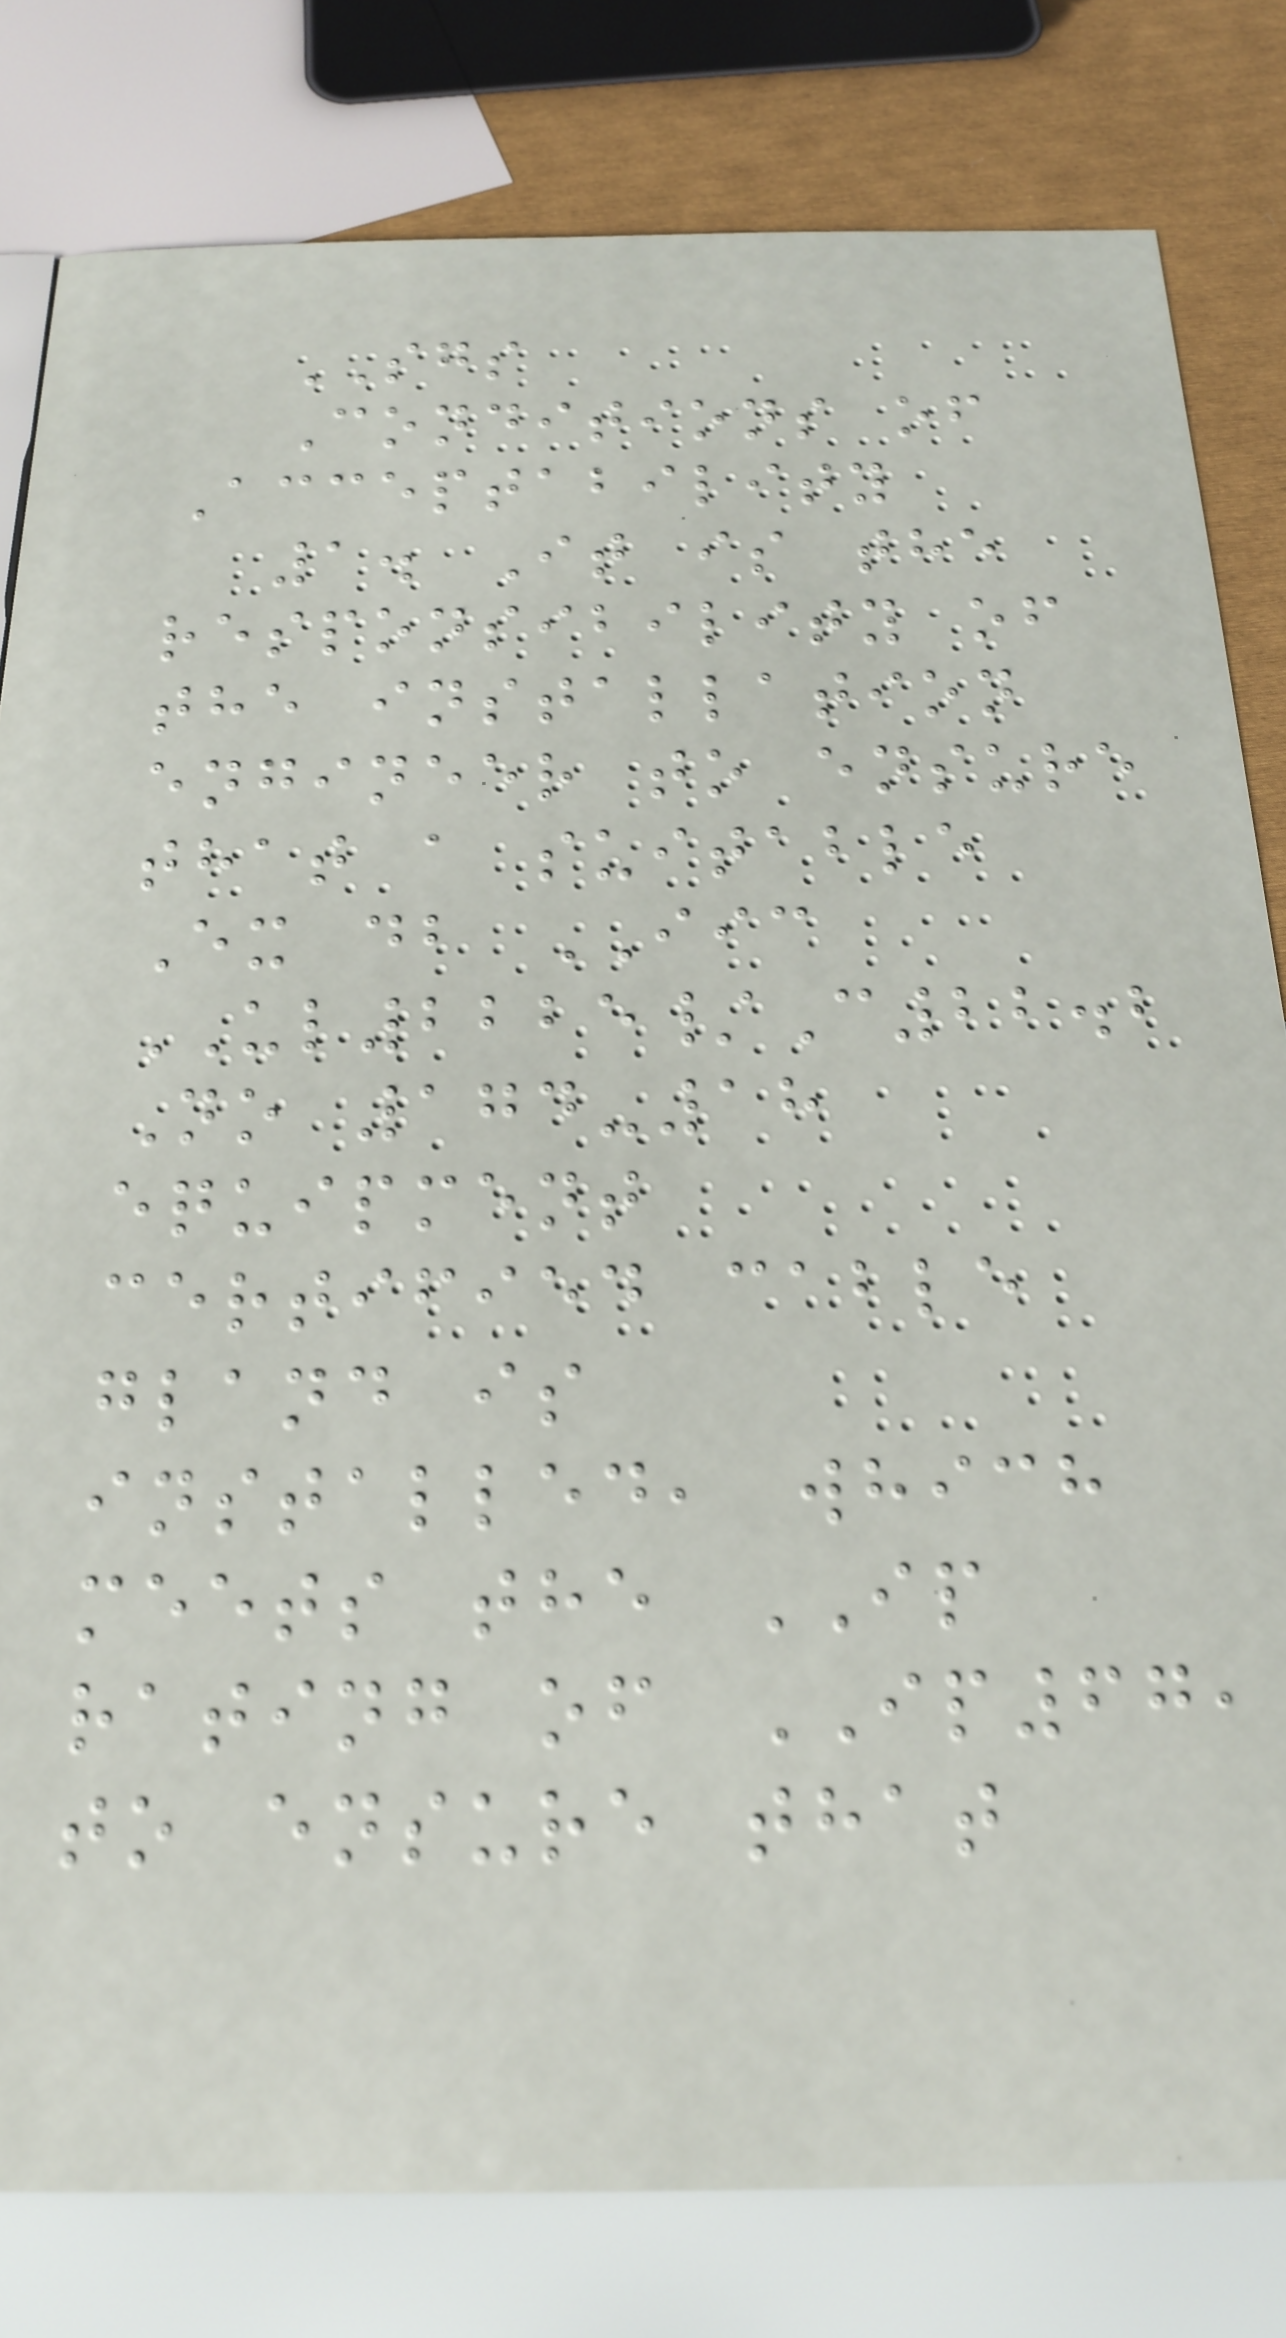SGS
Conditions of
Acceptability
1. It is the
responsibility of
the installation
engineer to ensure
that a suitable
Ex db IIC
UL2225/C22.2
No 174-18
equipment
certified cable
gland is
installed, which
meets the IP
rating of IP67,
to ensure that
